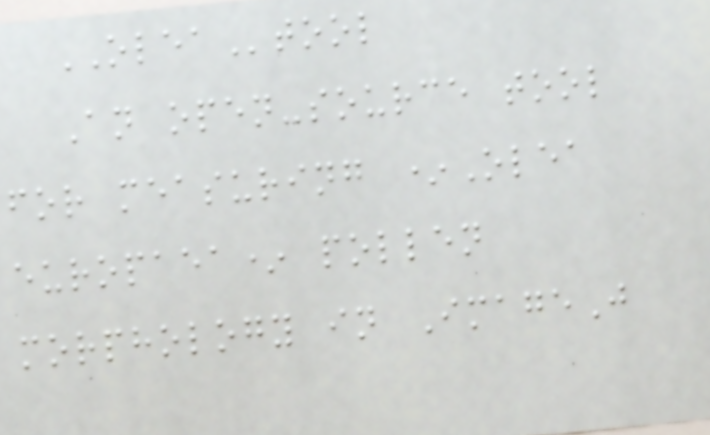OLEAtool
An open-source tool
for measuring *Olea
europaea* pollen
morphology in ImageJ
